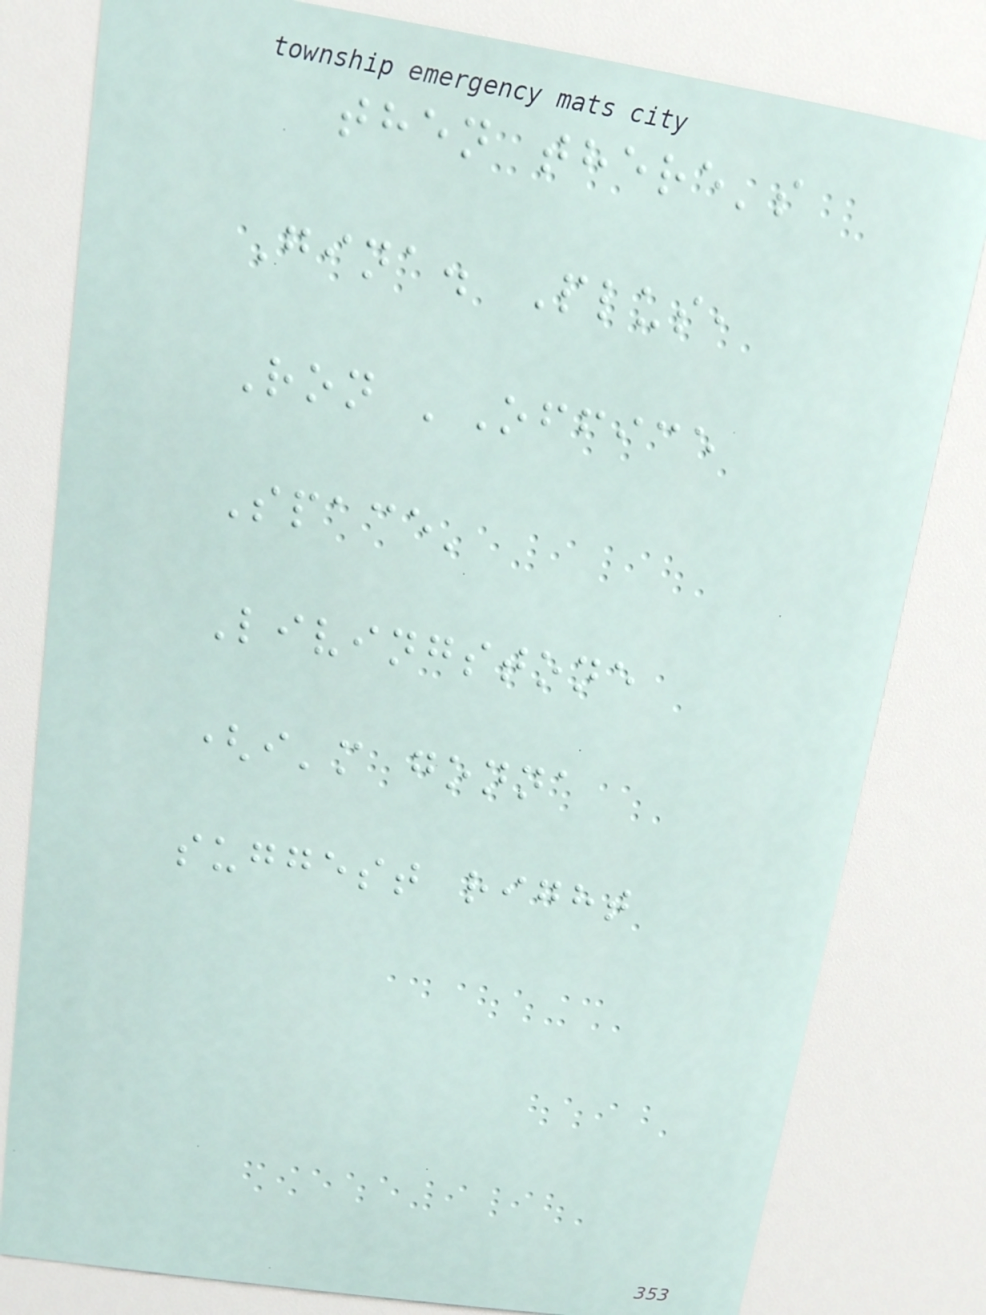then there's
Gina. Plus,
Ron 'Office
Space'
Livingstone
(i'm gonna
suggest right
